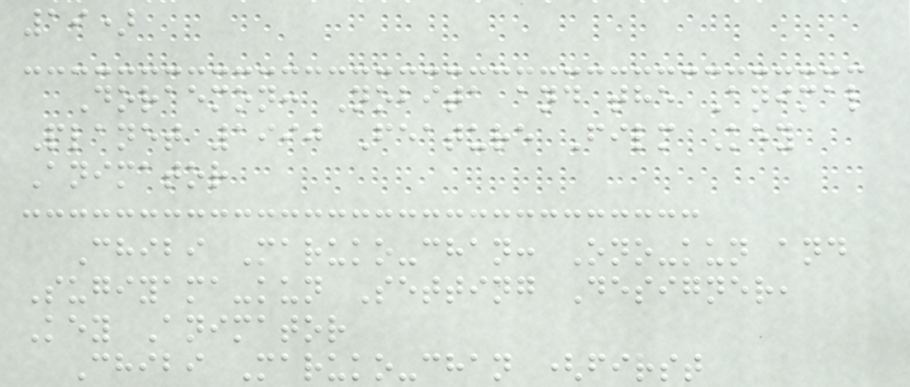19)
Doraemon: Nobita and the Animal
Planet 1990 Feature Film Key
Animator
Chibi Maruko-chan: Ono-kun and
Sugiyama-kun Setting Designer,
Key Animator
Chibi Maruko-chan (first
